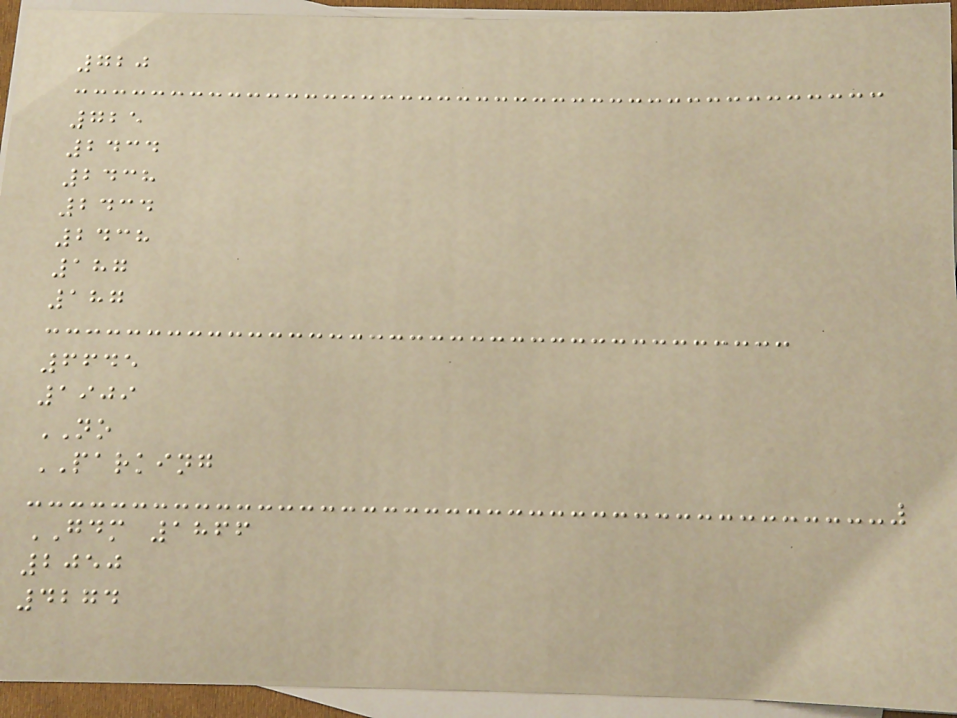720
725
2434
2438
2434
2438
187
187
6645
1909
NO
PARKING
GDM 1866
2050
4274
